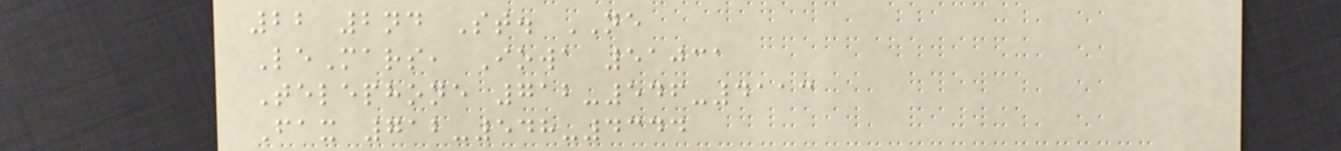22 2nd St. NE
LeMars, Iowa 51031
Telephone 712-546-4113
Fax 712-548-4344
